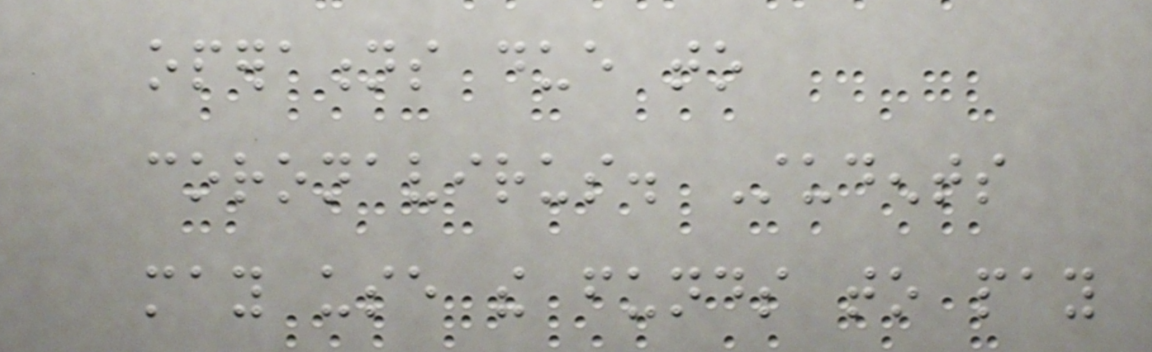operations due to
coronavirus. Students
may use the funds to pay
